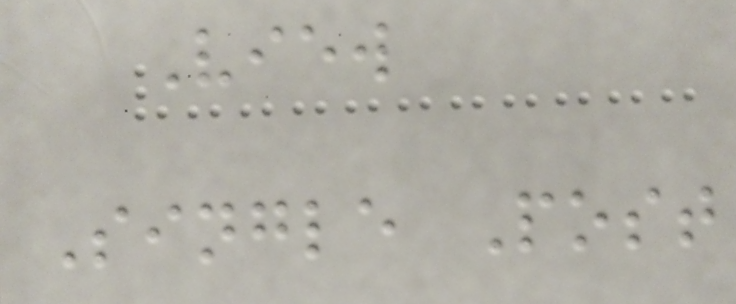View
Single Post
